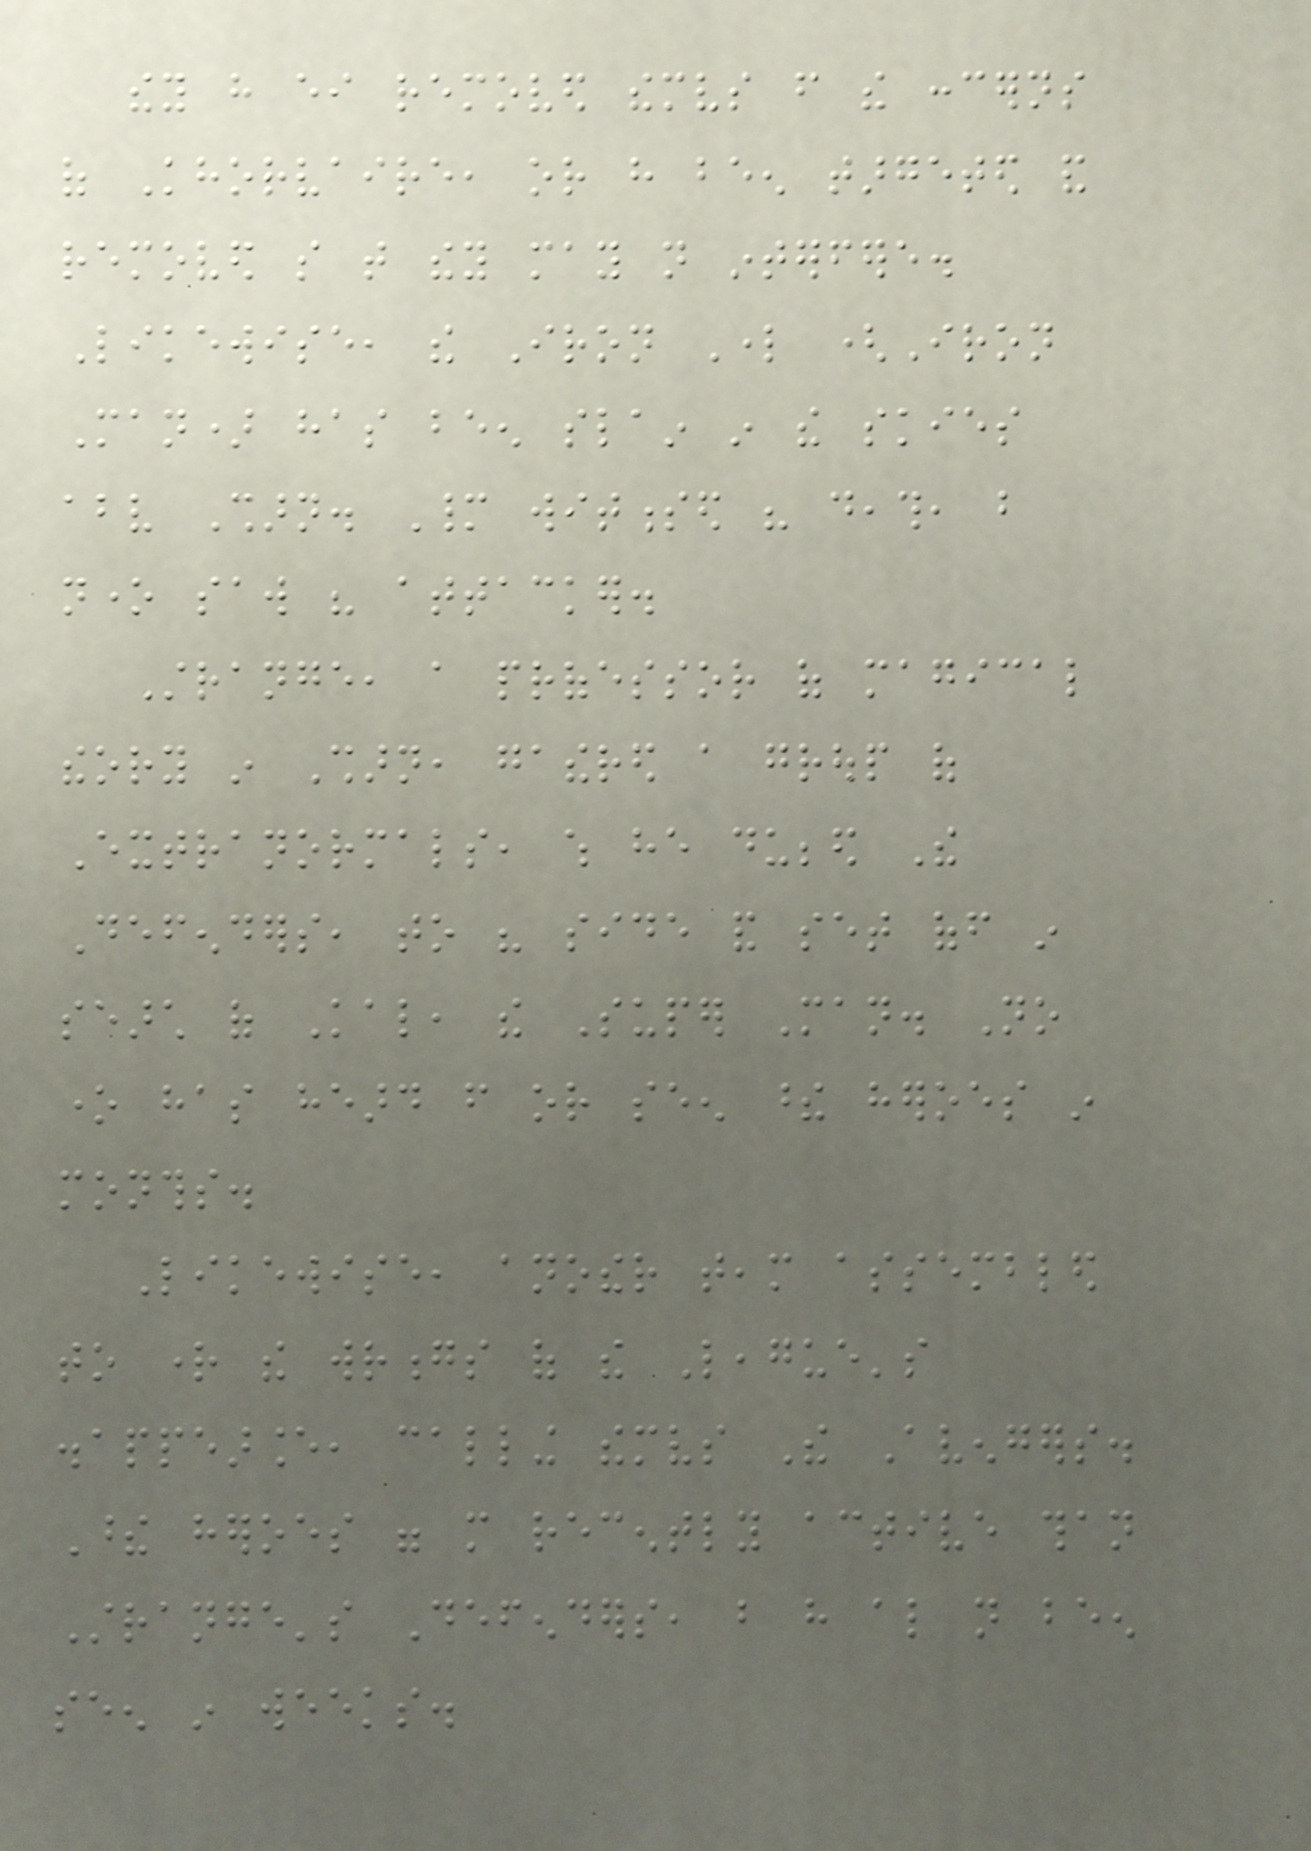they have either removed themselves from the concerns
of Khorvaire, or have been targeted and
removed so that they may not interfere.
Likewise, the Iron Lord (Iron
Man) has been slain in the skies
above Sharn. Many witnessed his death, but
none saw his attacker.
Strange, a professor of magical
theory in Sharn, gathered a group of
Extranormals, which he dubbed The
Defenders, to his side and set off in
search of Kal, the Super Man. No
one has heard from or seen these heroes in
months.
Likewise, another team assembled
to right the wrongs of the League's
disappearance, calling themselves The Avengers.
These heroes were more recently active than
Strange's Defenders, but have also not been
seen in weeks.
